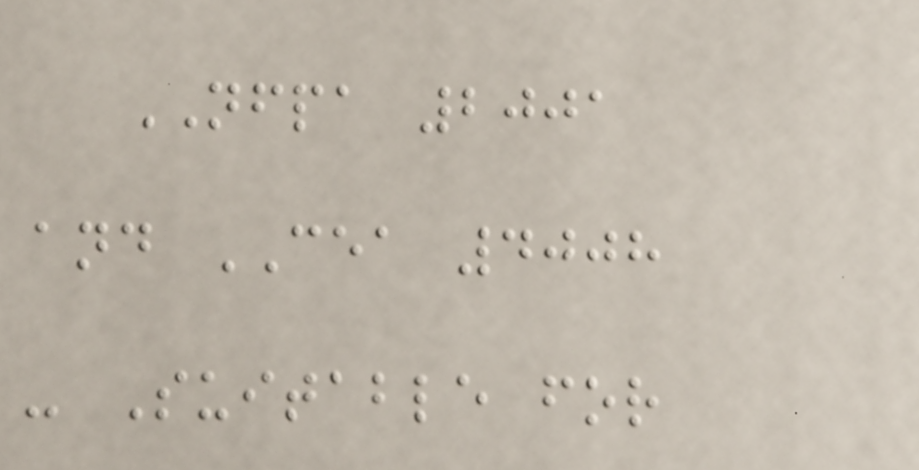NFPA 2001
and CEA 4008
- Suitable for
